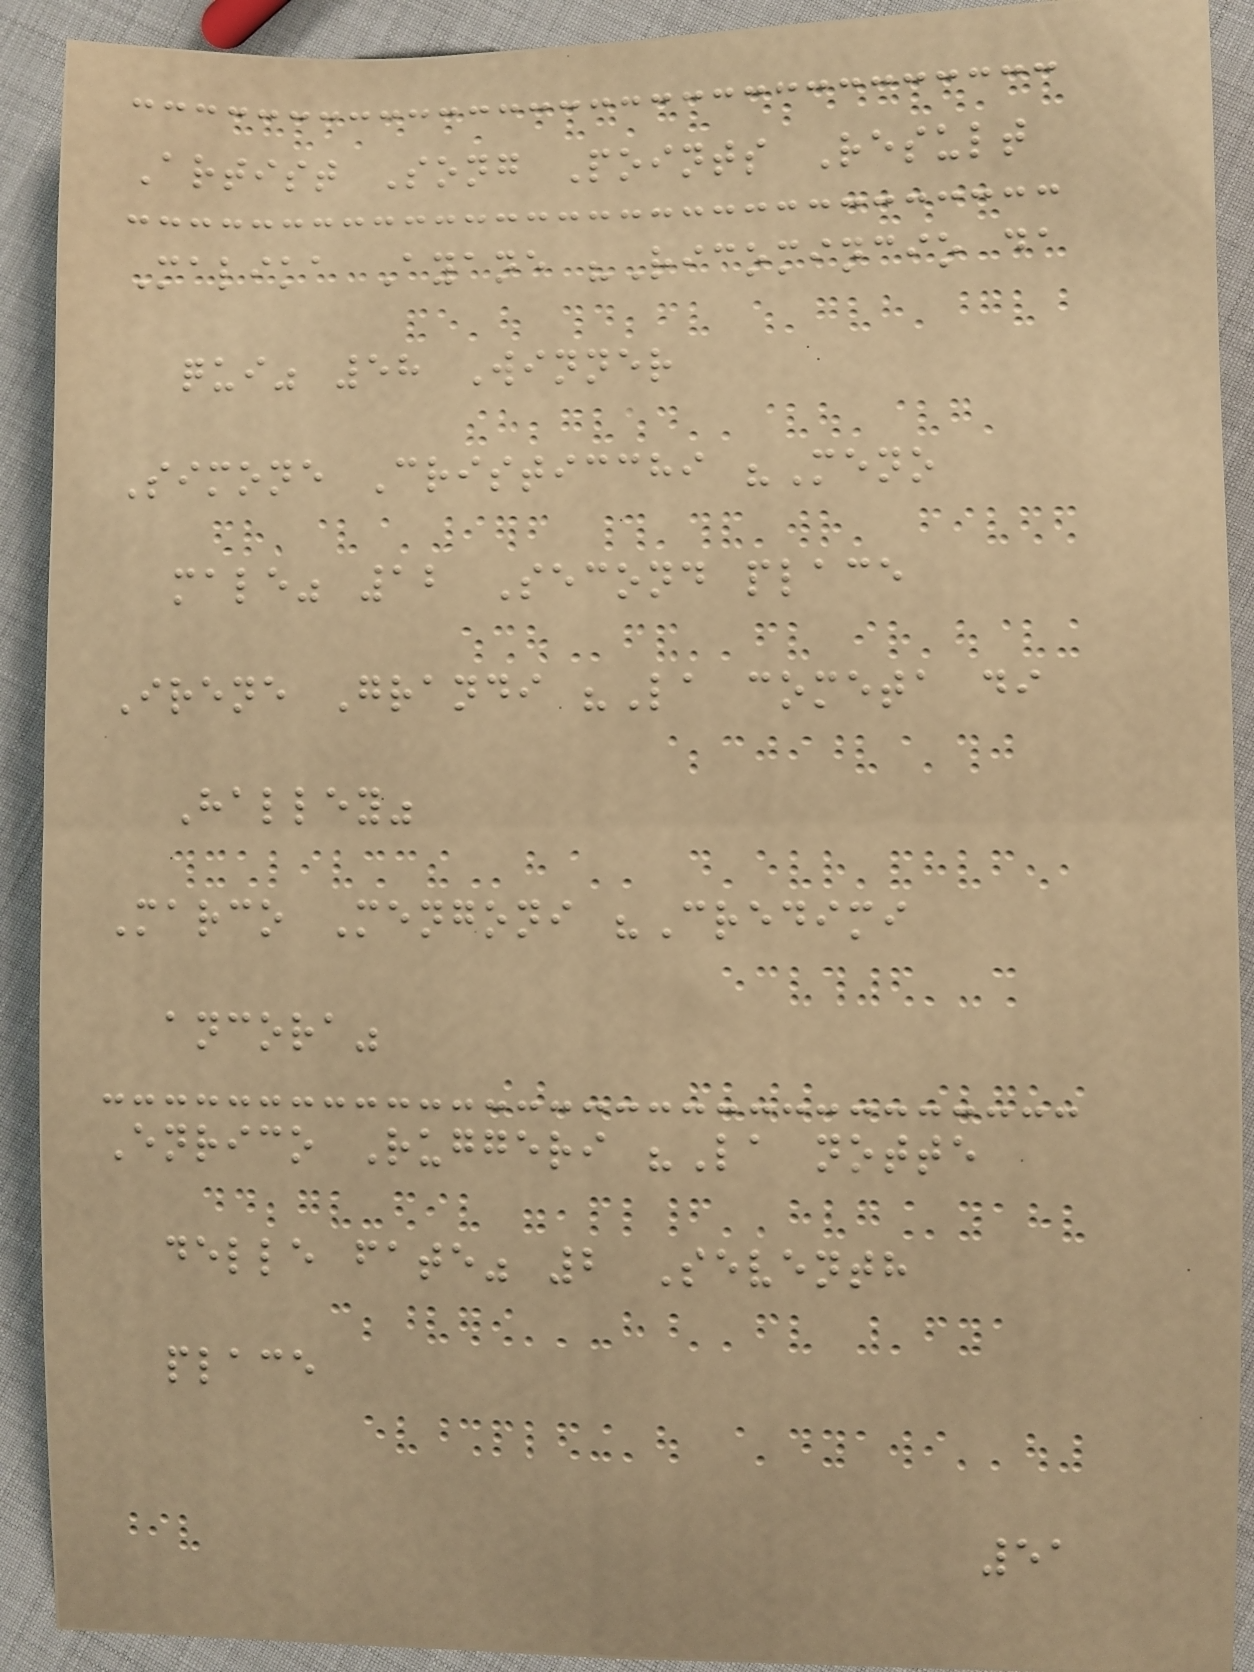Artist Song Points Result
Malika Ayane "Ricomincio da
qui" 58 Winner
Simone Cristicchi "Meno
male" 12 Second place
Irene Grandi "La cometa di
Halley"
Marco Mengoni "Credimi
ancora"
Enrico Ruggeri "La notte
delle fate" 2 Seventh
place
51
